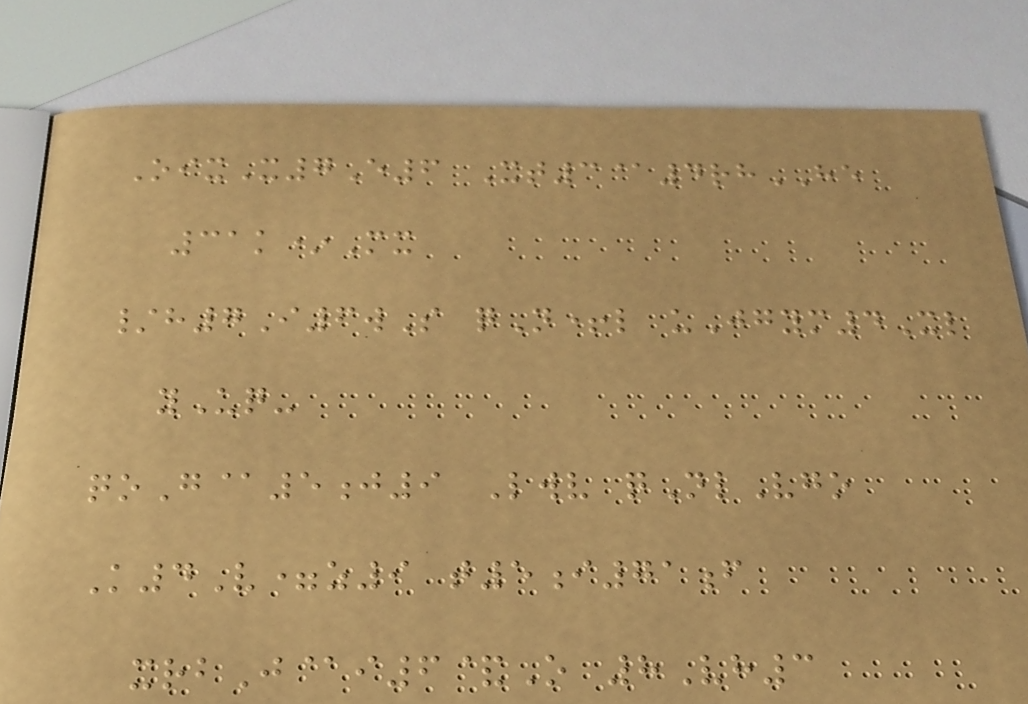OixX7E6 Xt3@4rhHE
31k*Mx
/h7I6wS qN+l uJgym4Xl
yUq-
qoG@5j9 Lwv qNlVgo
K4V=z9 t5i71f
xrbJ@i6&O 8Vh3
